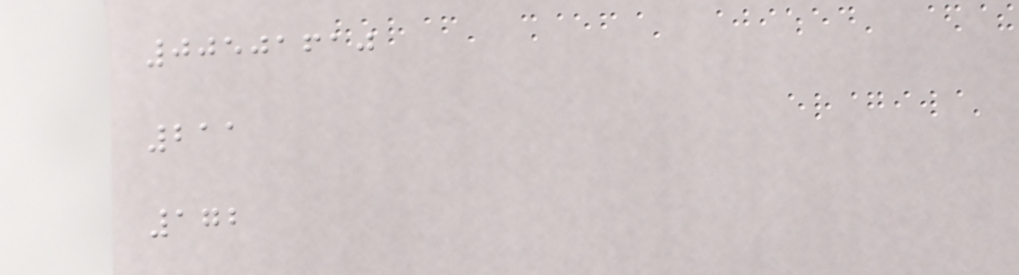00501610
211
172
